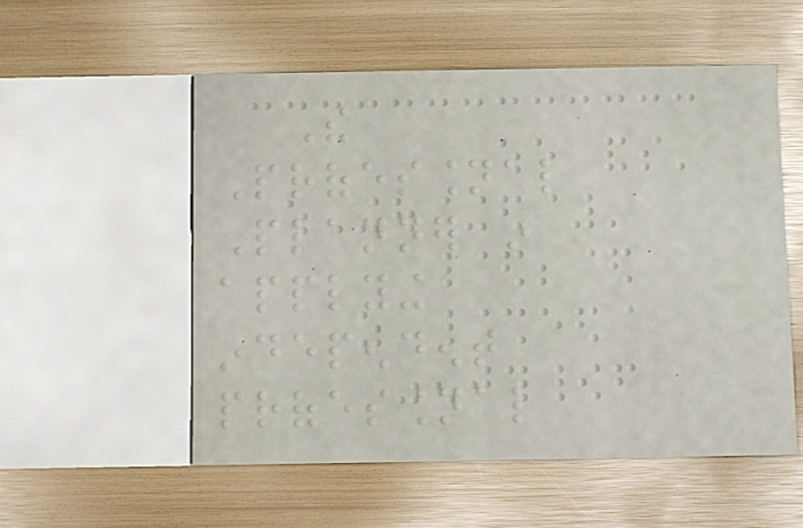The
Professional
Planner in
applying
independent
professional
